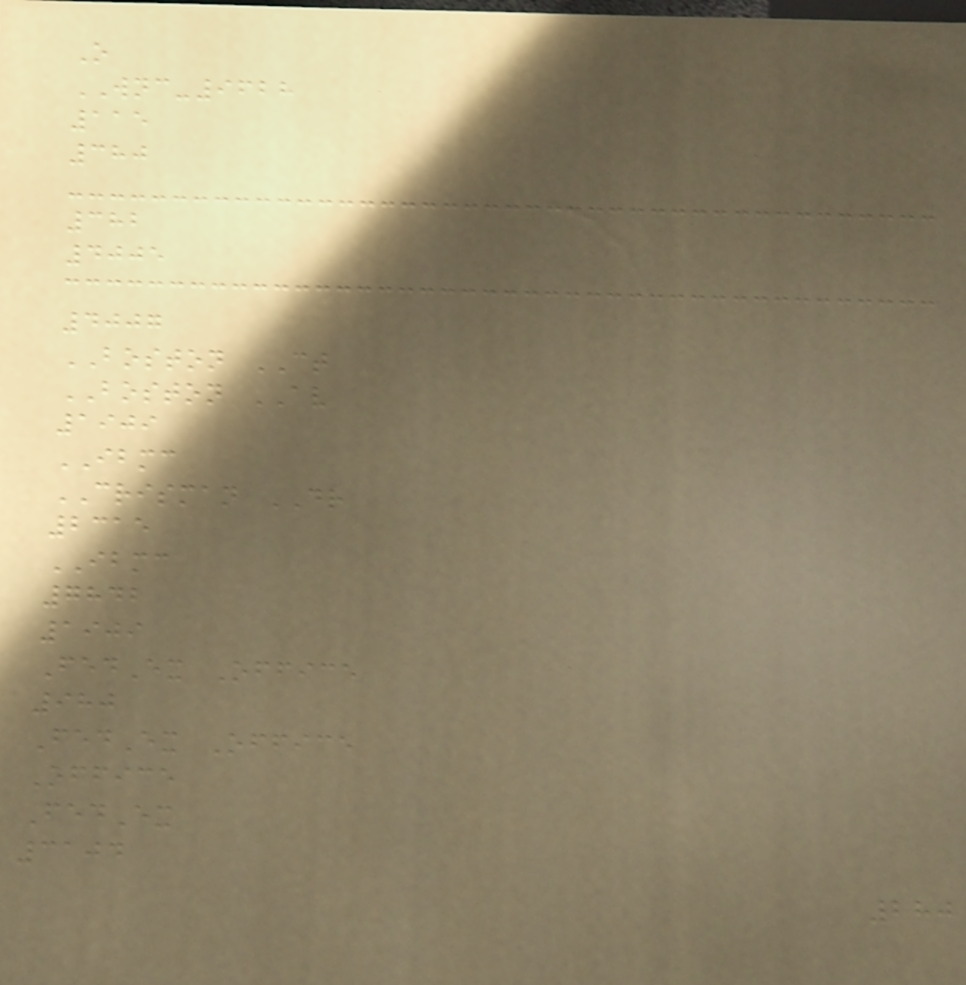O
WNC-9628
115
380
382
4005
4007
BOSTON CT
BOSTON AV
1909
IBMC
CRISMAN DR
2315
IBMC
7842
1909
FedEx Office
980
FedEx Office
Office
FedEx
3104
280
